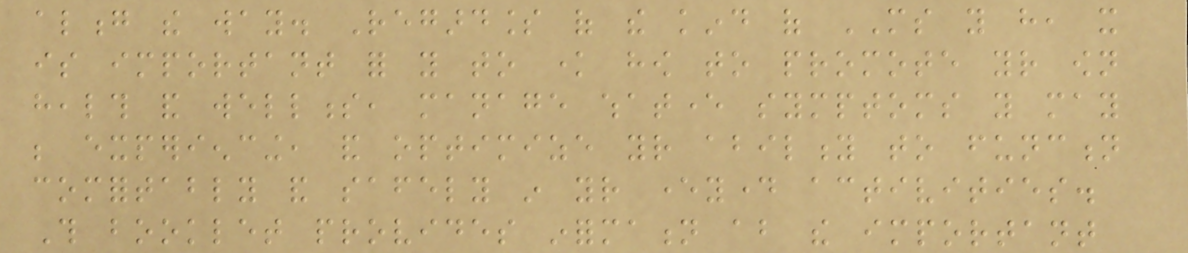along the way. Regardless of the kind of MS you have, it
is important for you to know how to promote your own
health and wellness, manage whatever symptoms you may
be experiencing, and optimize your ability to function
comfortably and safely in your everyday activities.
This booklet provides information about the important
